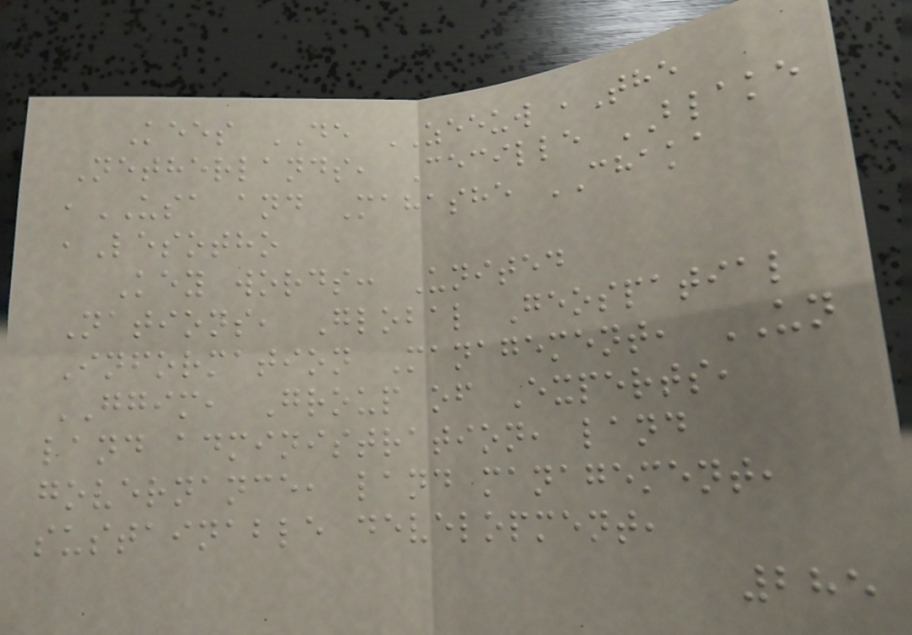Kees DE ZEEUW ,The
Netherlands, Cecille BLAKE
,USA and Mahashe CHAKA
,Lesotho
Key words: United
Nations, Global Geospatial
Information Management, UN
GGIM, Group of Experts,
land administration, land
governance, land management,
sustainable development,
285
